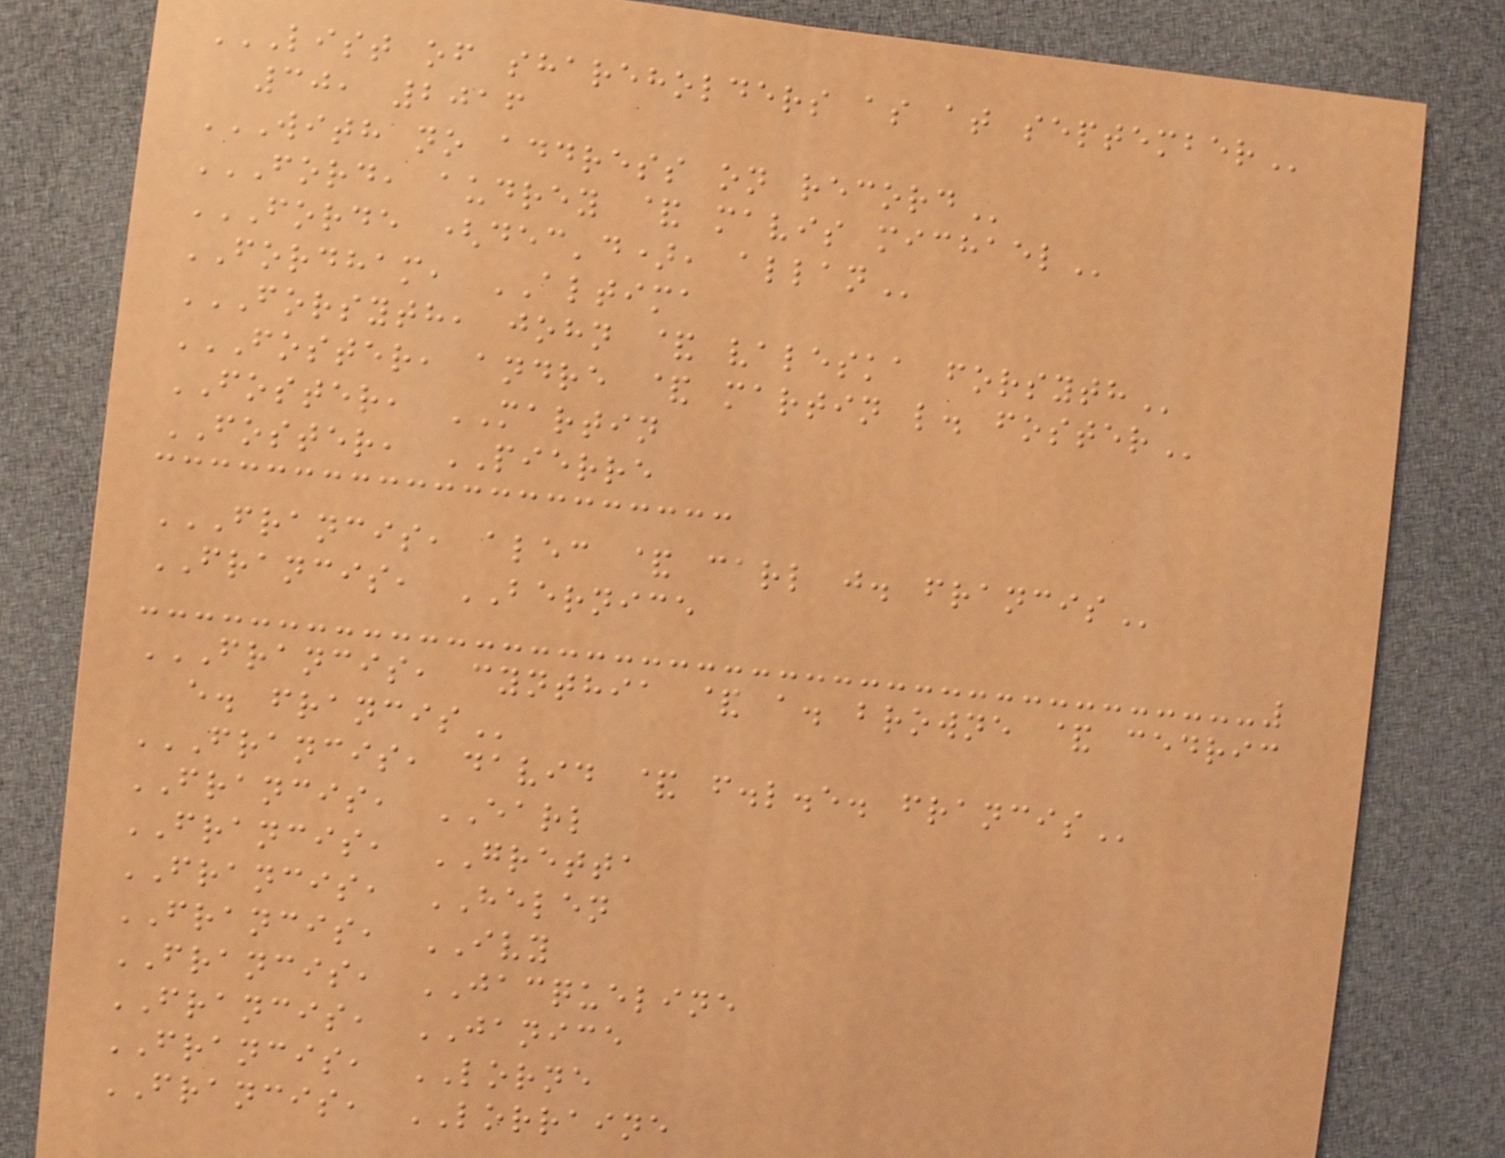LIST OF SHAREHOLDERS AS AT SEPTEMBER
30, 2016
WITH NO ADDRESS ON RECORD
FORD, AUDREY & MAVIS MICHAEL
FORDE (DEC'D), ALLAN
FORDHAM, ALTIMA
FORSYTH, JOHN & VALESKA FORSYTH
FOSTER, ANDRE & MARTIN L. FOSTER
FOSTER, MARTIN
FOSTER, PIERRE
FRANCIS, ALEC & CARL J. FRANCIS
FRANCIS, BERNICE
FRANCIS, CYNTHIA & A. BROWNE & CEDRIC
E. FRANCIS
FRANCIS, DAVID & F.L.E. FRANCIS
FRANCIS, EARL
FRANCIS, GRETTA
FRANCIS, HELEN
FRANCIS, IVY
FRANCIS, JACQUELINE
FRANCIS, JANICE
FRANCIS, LORNE
FRANCIS, LORRAINE
